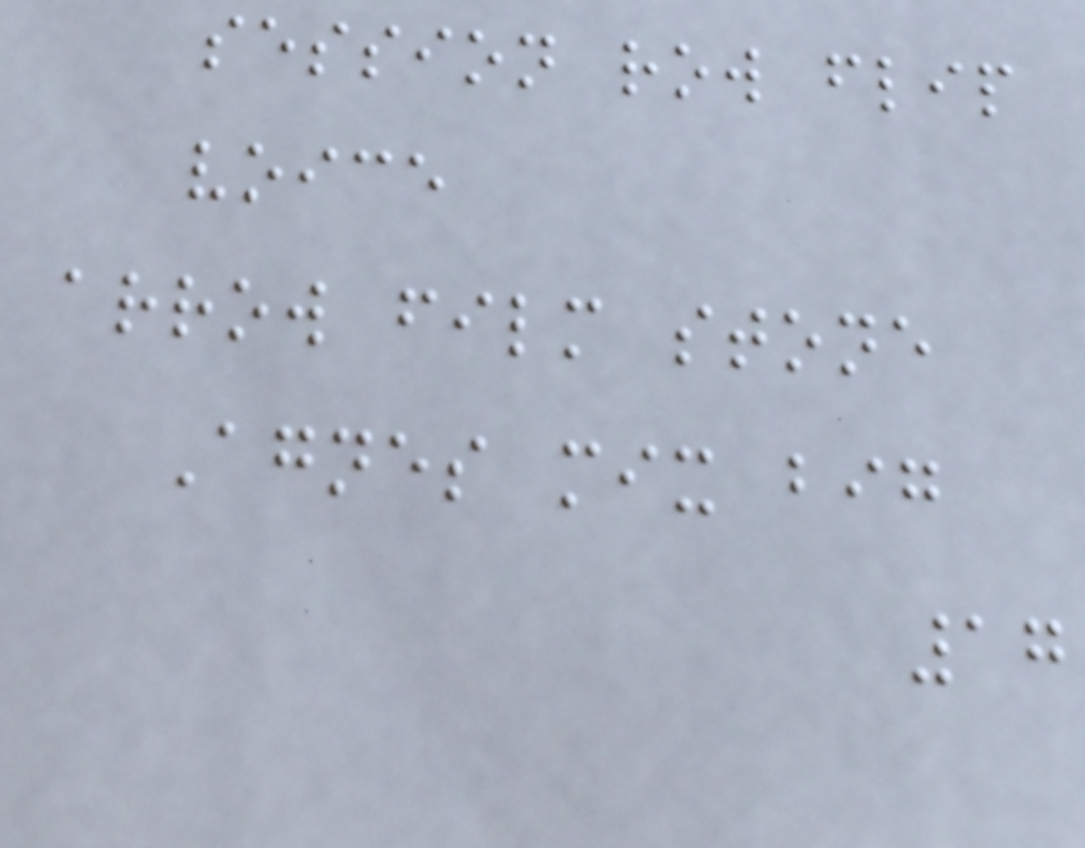session row flip
voice
arrow film stone
Agnes mix big
17
